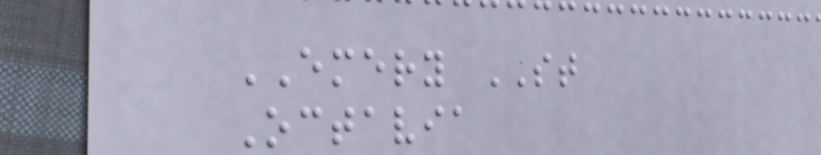EMERY ST
Octavia
